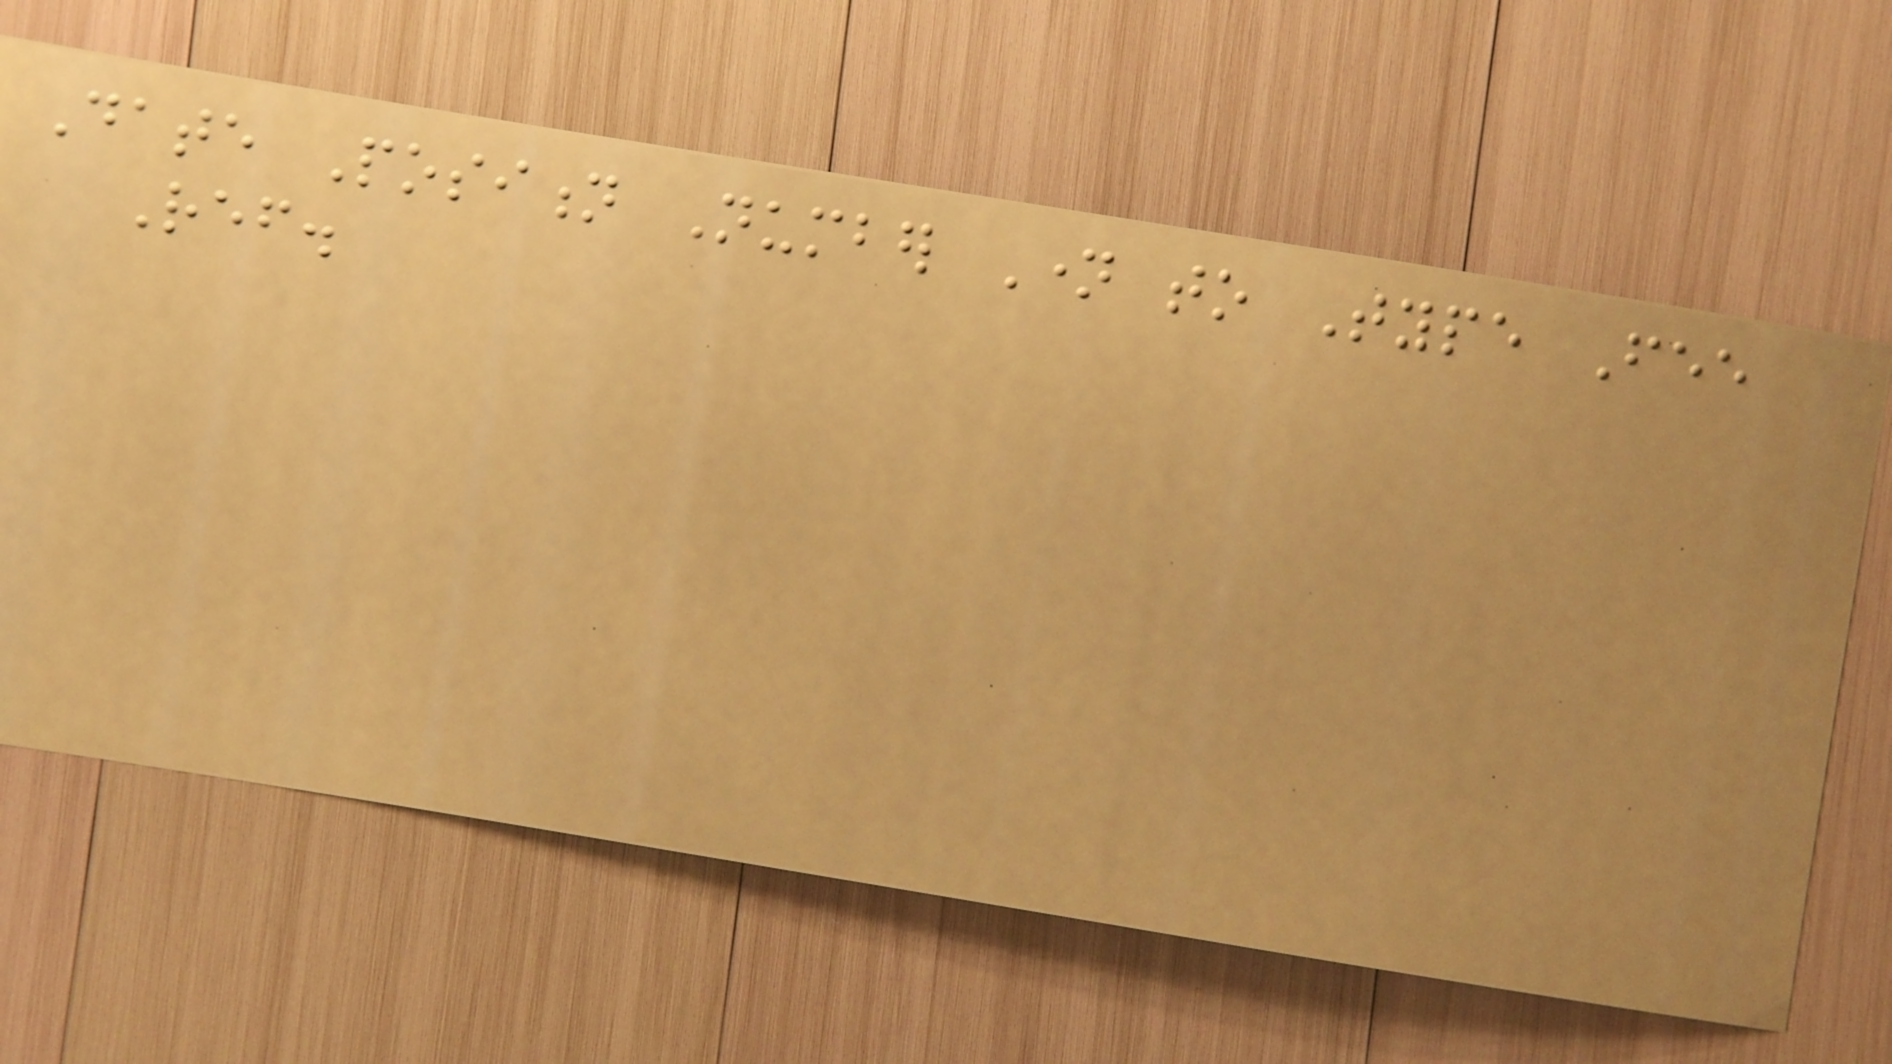Date Position Number Name to Type Fee
Ref.
